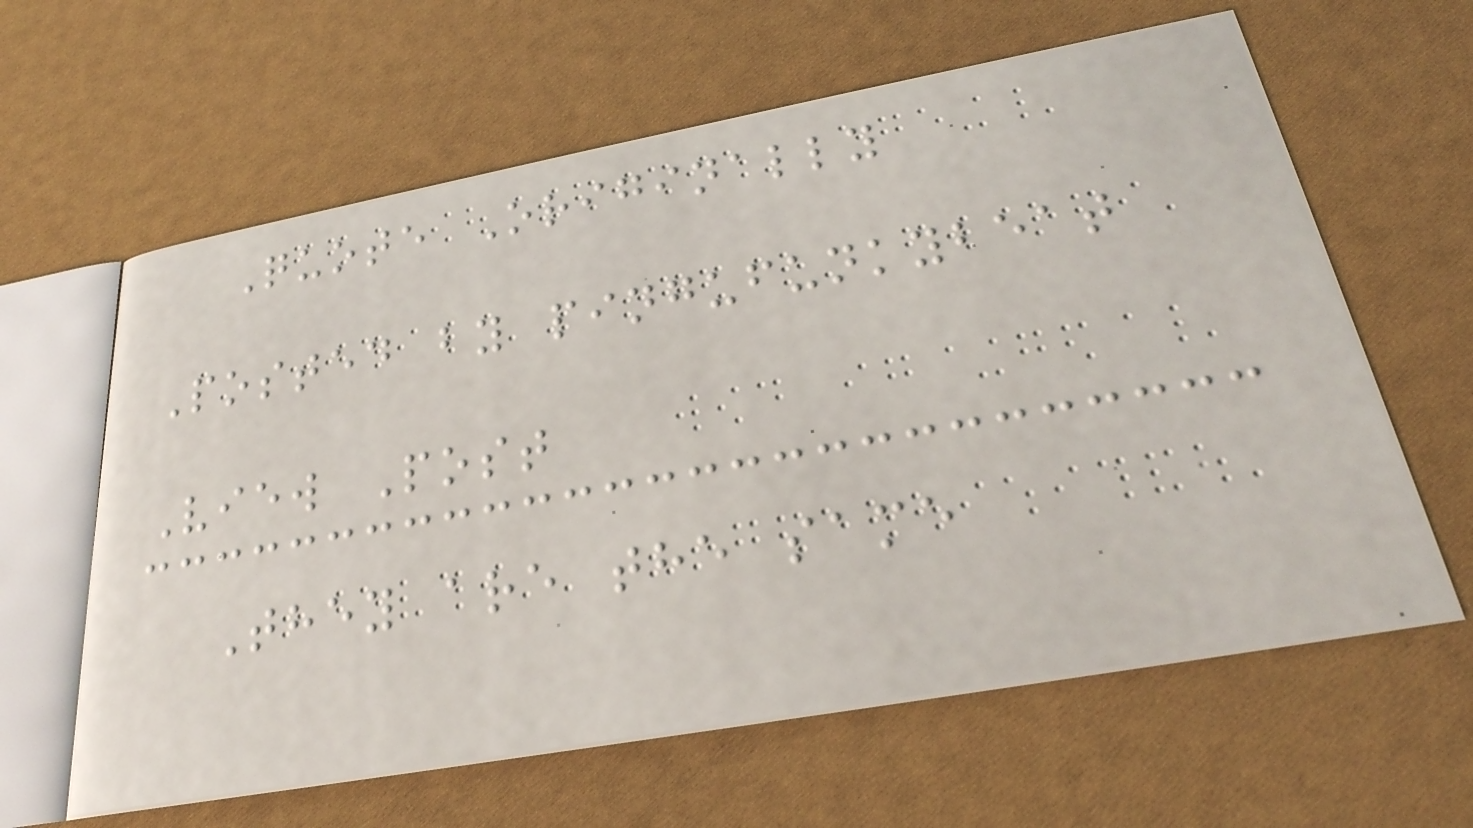Quote Originally
Posted by pingufunkybeat
View Post
They are the same
